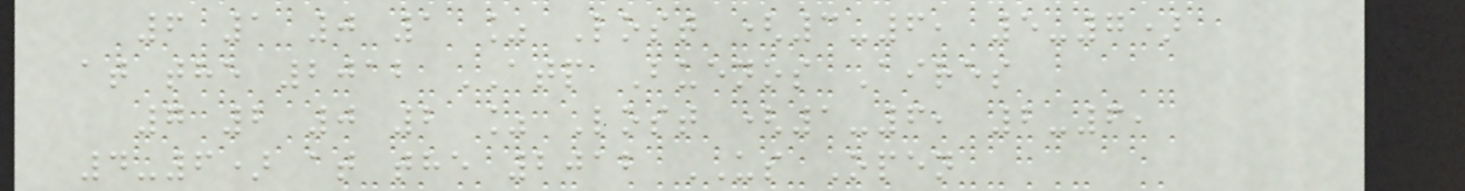6 1 0 1 % Lost (3-6, 5-7)
at the 2012 ATP Buenos Aires
7 2 0 2 % Lost (1-6, 2-6,
4-6) at the 2012 US Open
